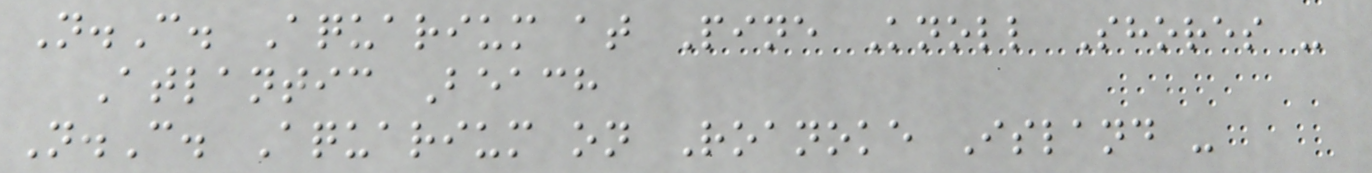N.C. Aquarium at Pine Knoll Shores -
Atlantic Beach
N.C. Aquarium on Roanoke Island -
